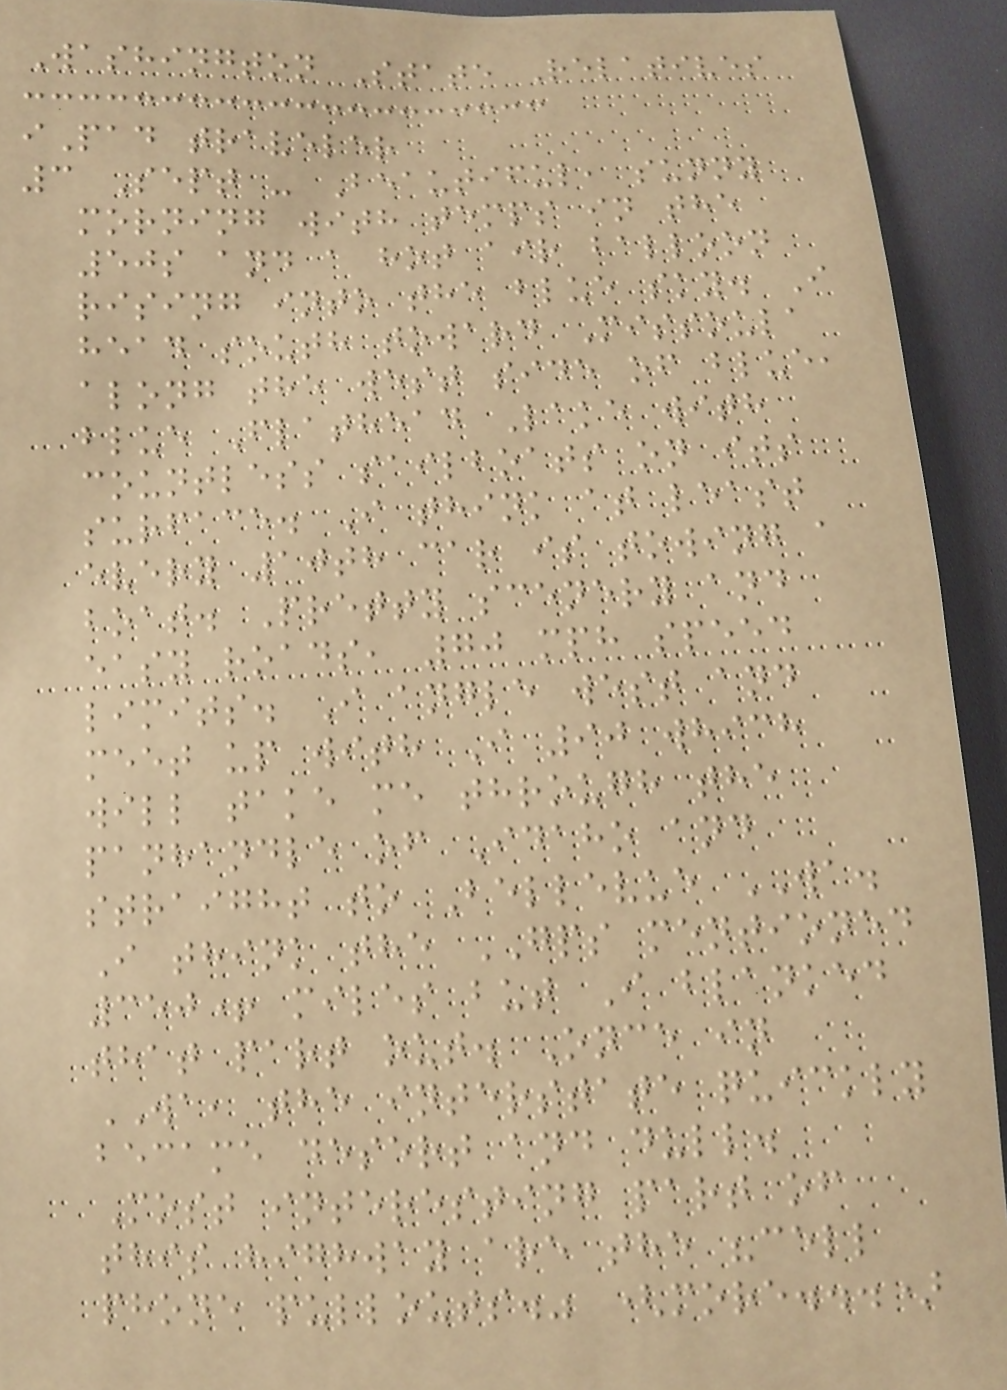Washington State Relatives
iPad traveler
3 Sept - Beautiful, sunny
morning with temps in the
50s and a hot air balloon
rising into the blue sky. I
head south toward Missoula
along the west side of blue,
blue Flathead Lake with
countless sailboats on its
surface. I think at least
every 10th car is towing a
boat. Pretty scenery and
easy roads, 70 mph speed
limits. I angle west and
meet up with I 90 which
will take me through the
panhandle of Idaho and
straight to Bellevue WA.
I think the GPS mentioned
350+ miles but I blanked
that part out. Once in
WA, the interstate quickly
became desert and dull.
Most interesting part of
this highway are the "cell
phone pullouts." (more...)
